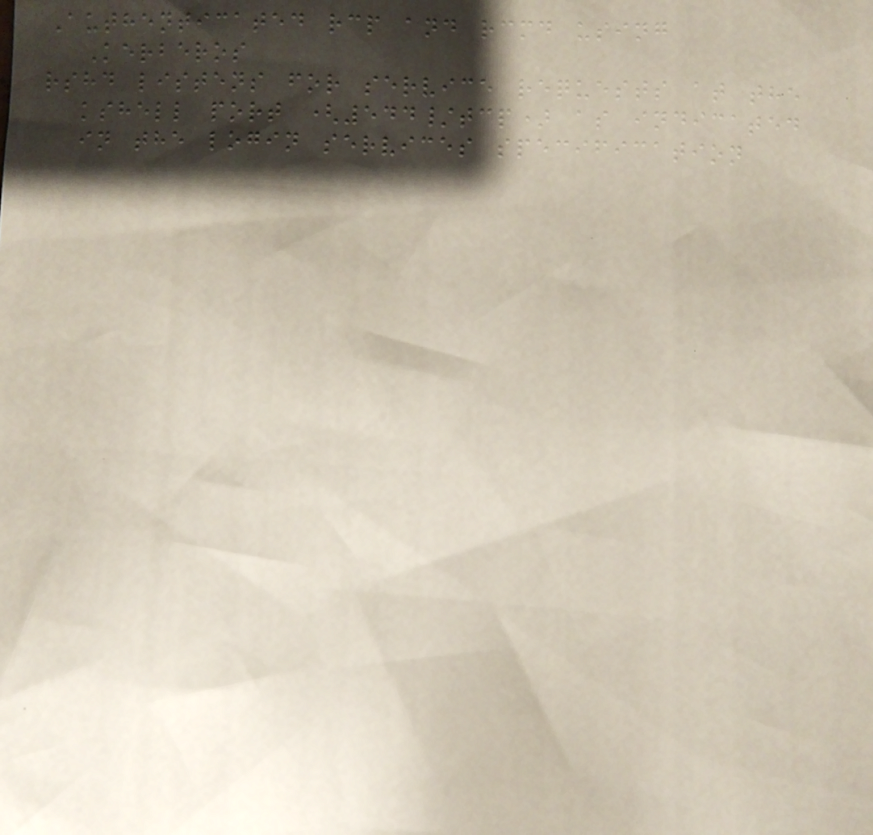Authenticated rcp and rcmd using
Kerberos
rshd listens for service requests at the
kshell port (544/tcp) as indicated
in the login services specification
